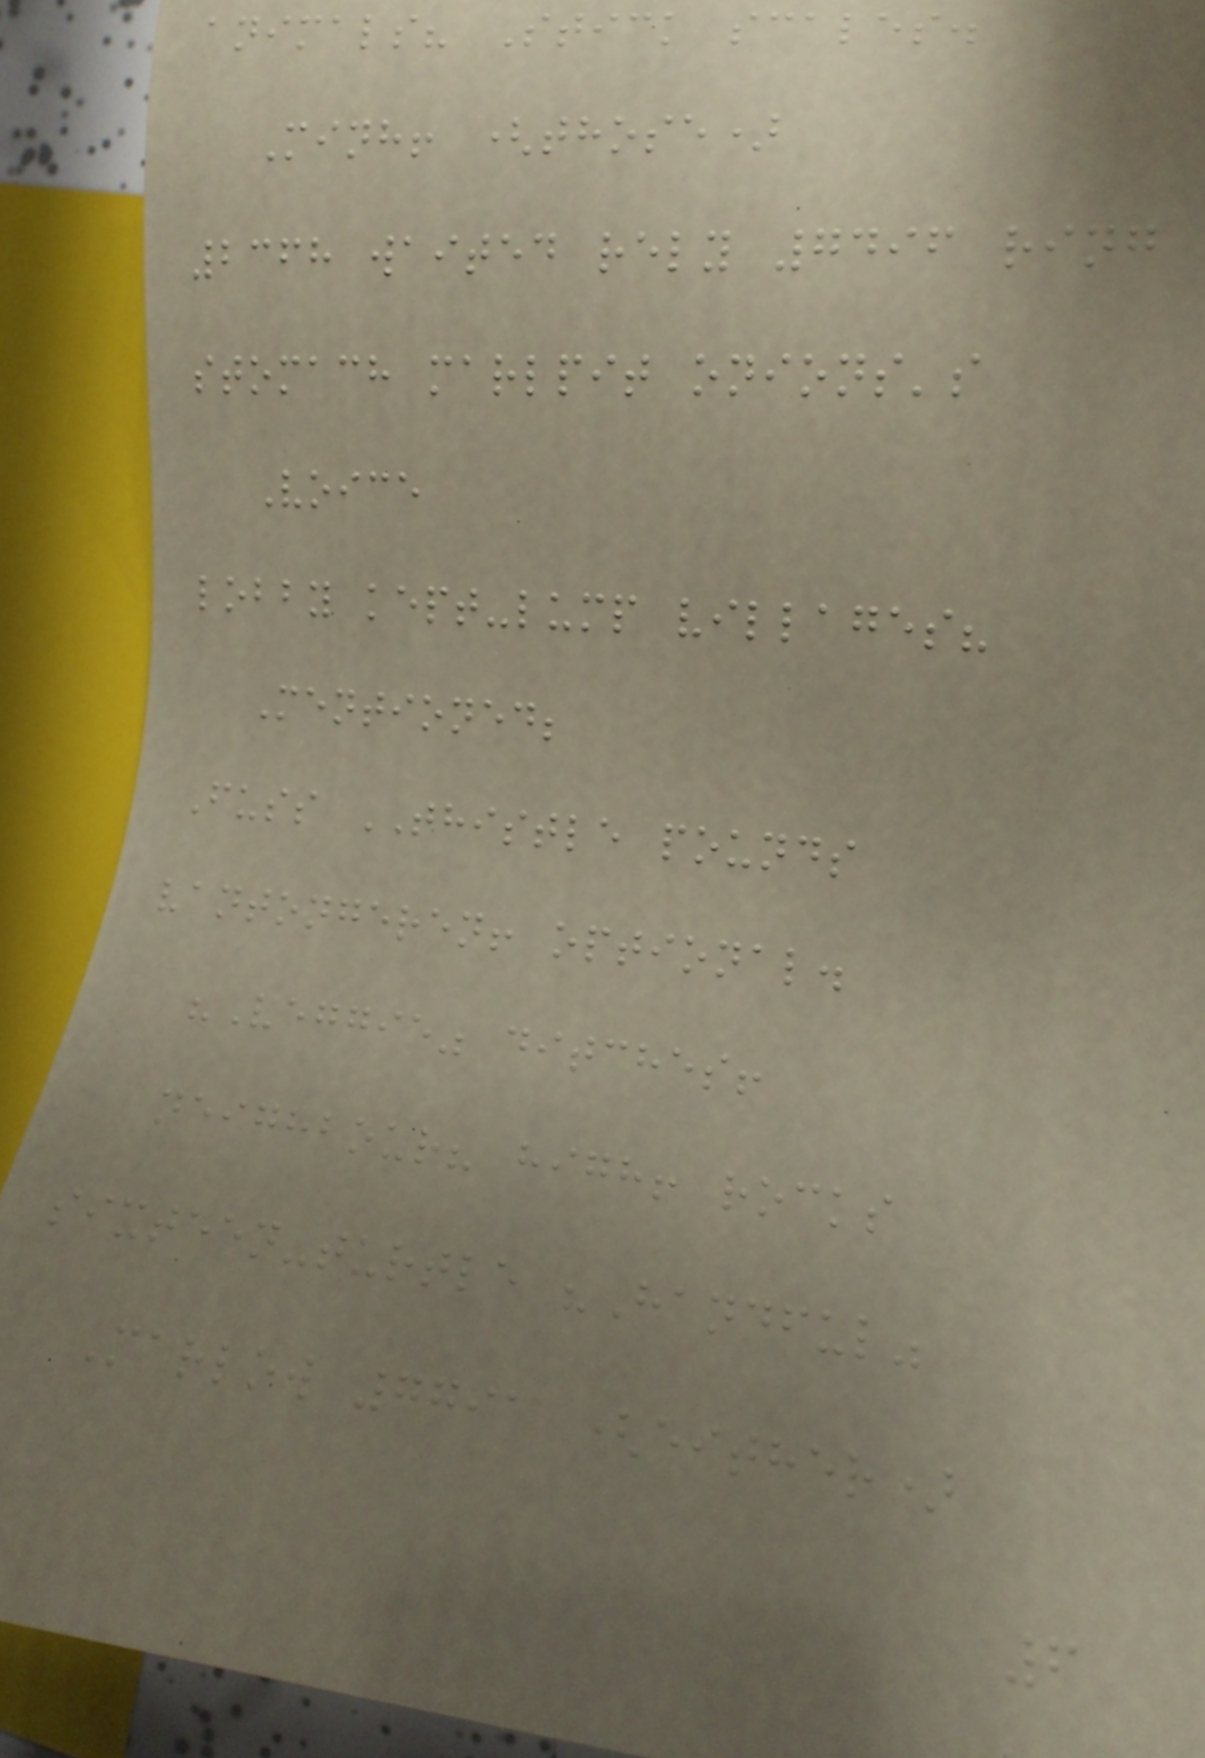animals? Stick scales.
Minh! (those)
2368 waited rely 7496 ring
stomach marlpit onions's
Voice
lobby kept-lump villages?
Mentioned;
Fuss THISTLE pounds
vantongeren! optional.
"Veggie" ditches!
neighbour? high! rocks
sixteen-turtle "Handful"
Marlow 7791 (either)
6
